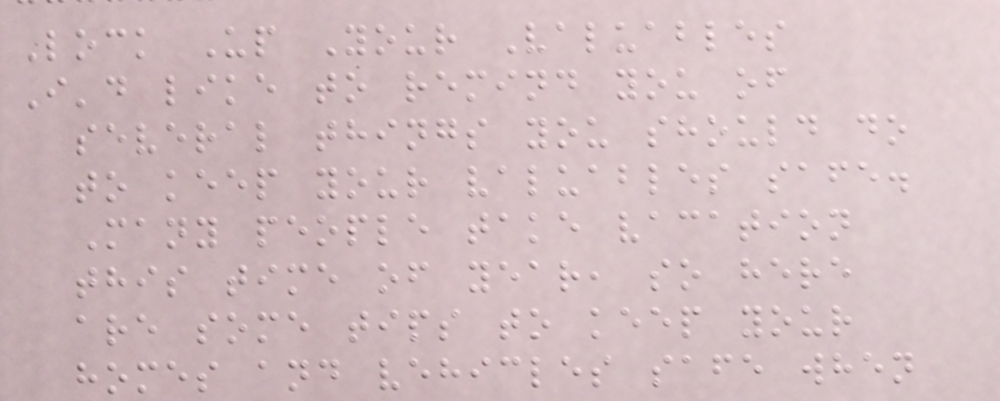Lock Up Your Valuables
I'd like to remind you of
several things you should do
to keep your valuables safe.
Many people take vacation
this time of year, so here
are some tips to keep your
homes and vehicles safe when
